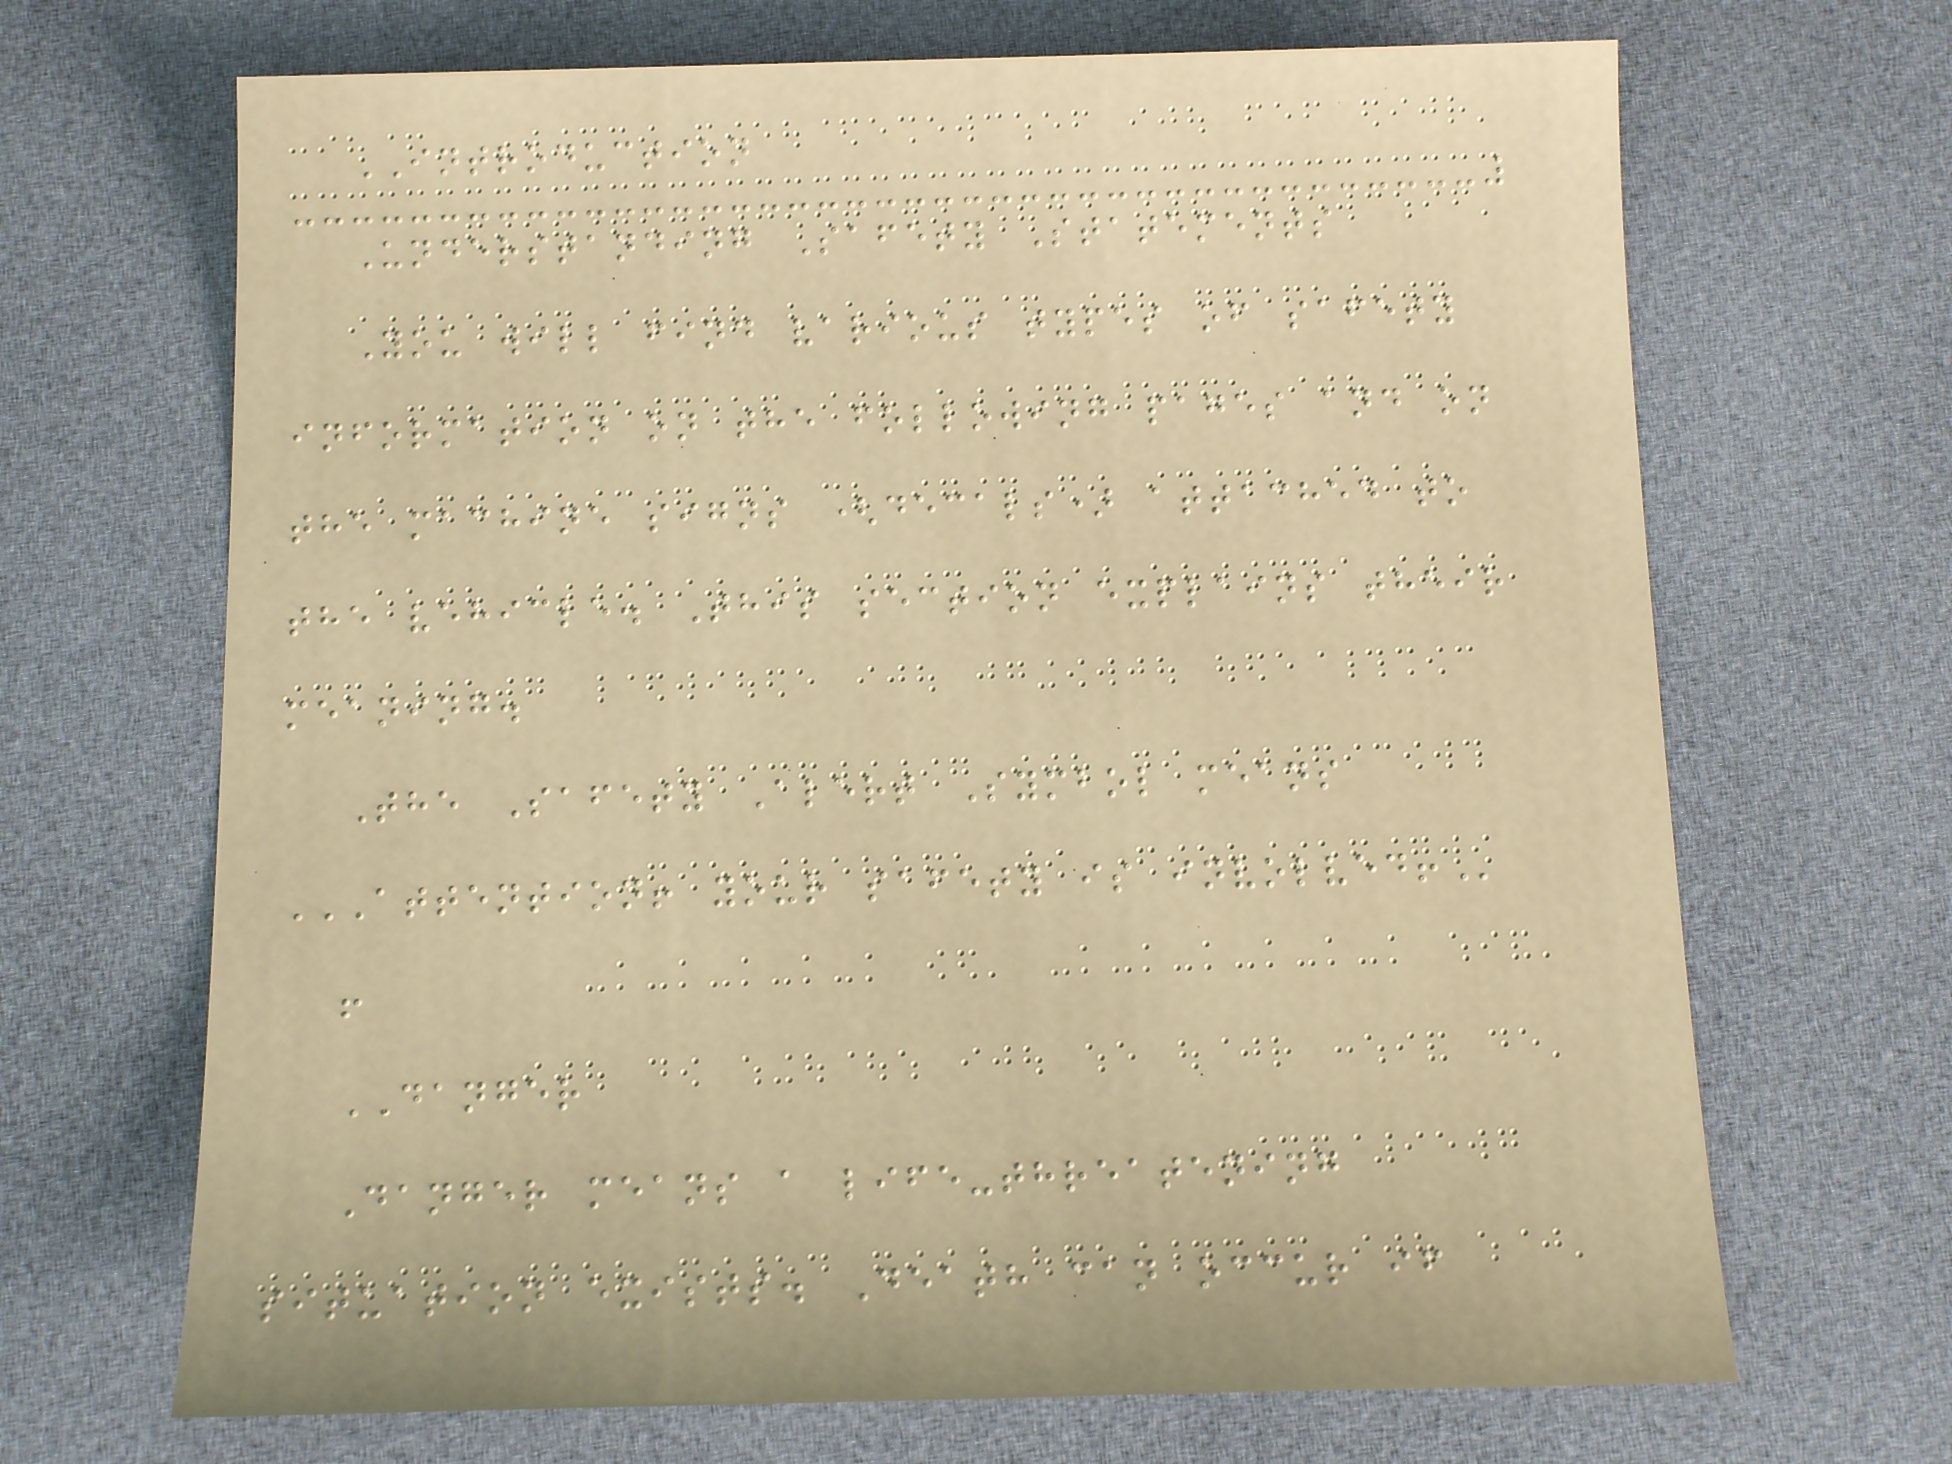INTRODUCTION
Understanding Safety Statements
You will find various types of safety
information on the following pages and on
the machine signs (decals) attached to
the vehicle. This section explains their
meaning.
The Safety Alert Symbol means
ATTENTION! YOUR SAFETY IS INVOLVED!
!
DANGER
Danger means a life-threatening
situation exists. Death can occur if
